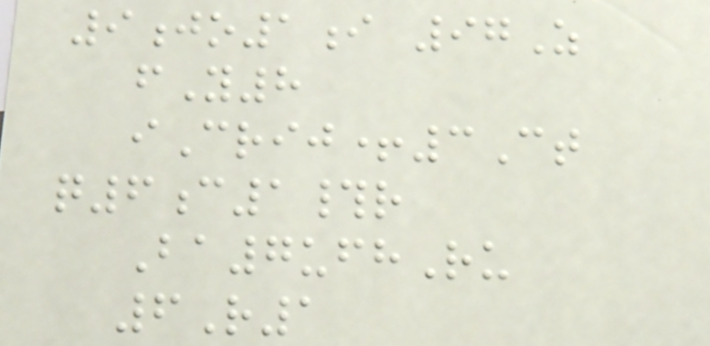9jo1i 97Z
fY8
iCrij+3Ct
q6c1#r
Ba7ufhRu
6R1
